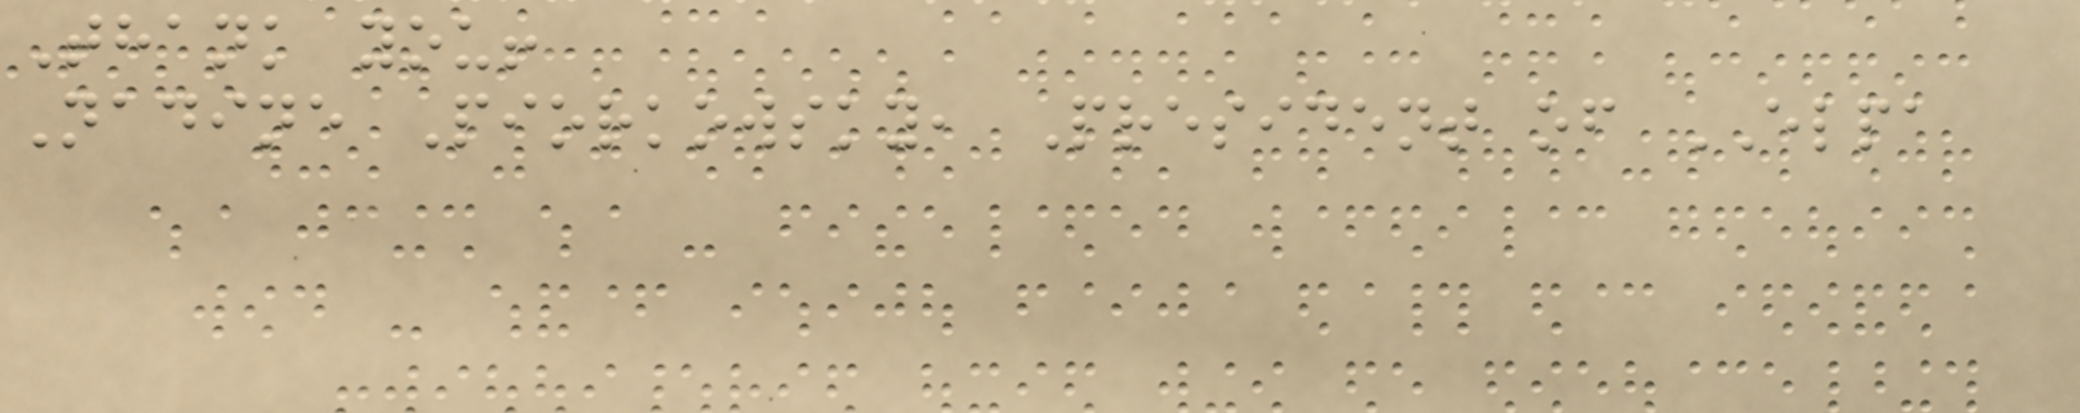Thank you!
Nadine Piorkowsky, President of ELPA
